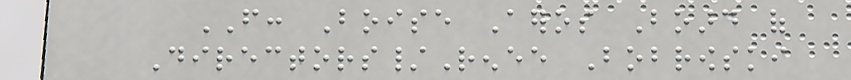FROM: Boise Aeros Board of
Directors/Renee Bobrowski
